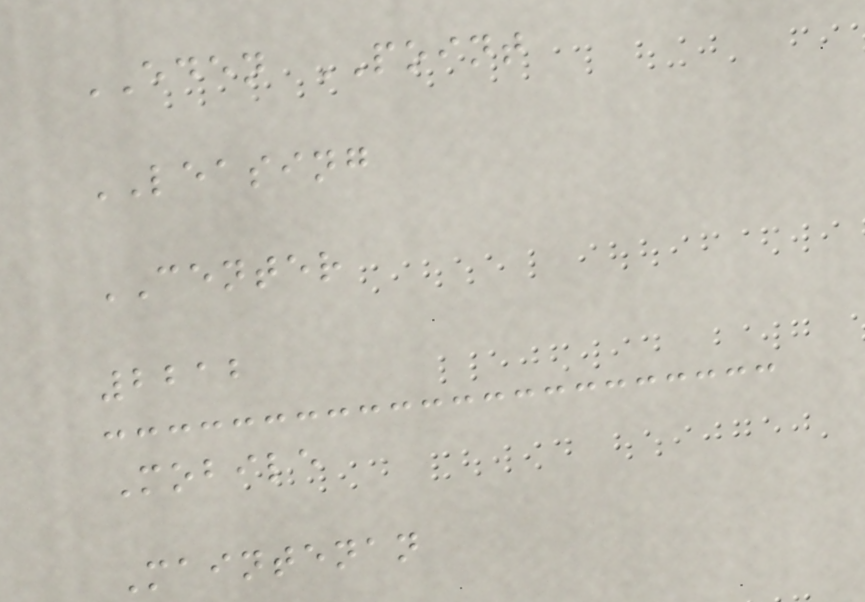EDEN POINT
LEASING
CENTER
2212
Mobile
Maintenan
